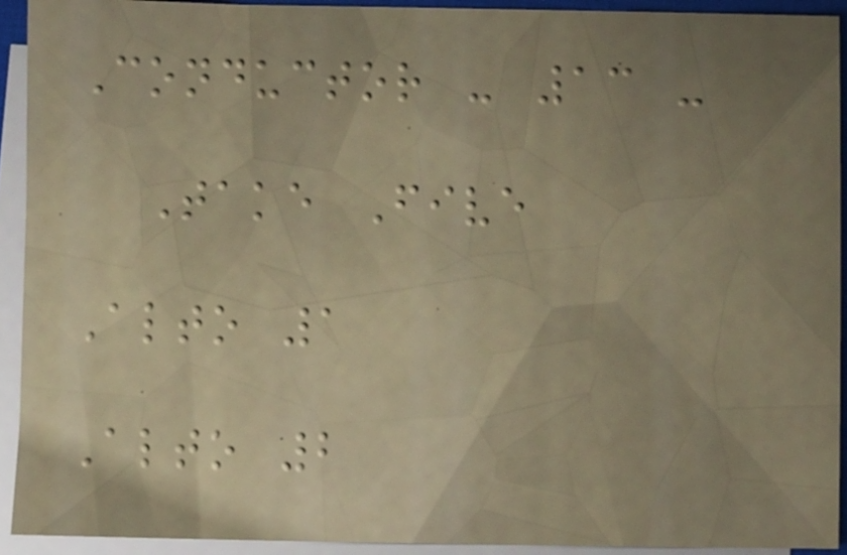Conductor - 13 -
Take Five
Alto 1
Alto 2
